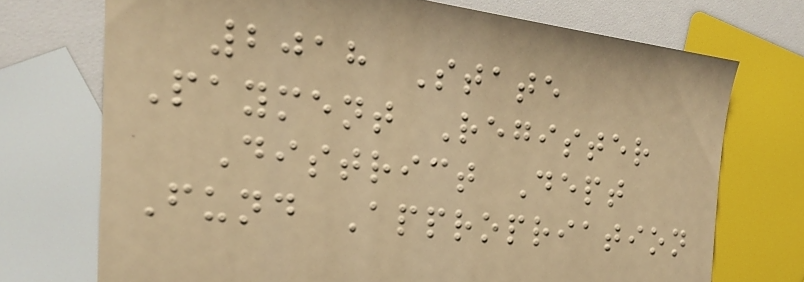2018 State
Payment Register
District Dept
Fund Appropriation
